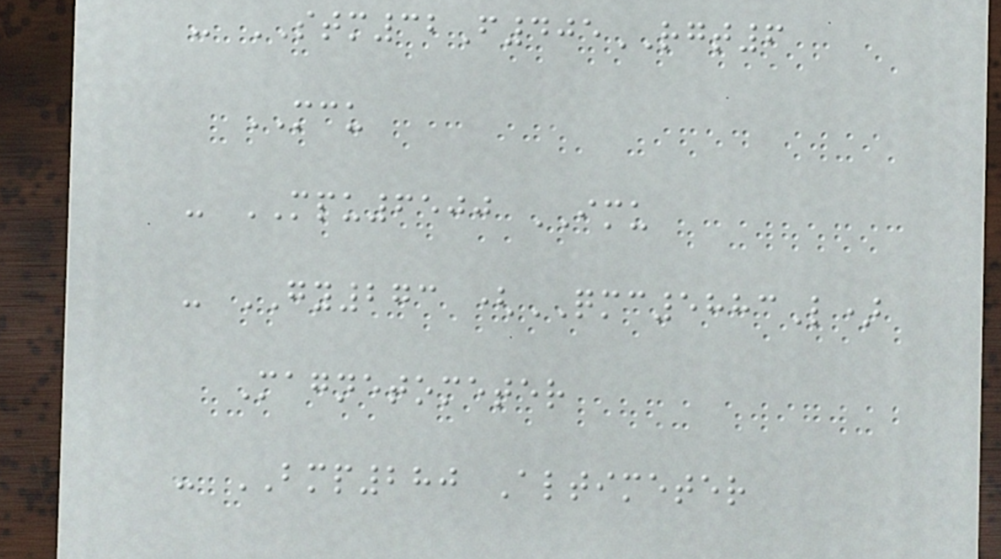- STM32F405RGT6
MCU
- MPU6500 IMU
- GY273 (QMC5883L)
Magnetometer
- BMP280 Altimeter
